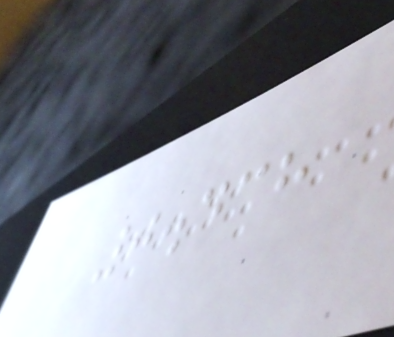0.438
